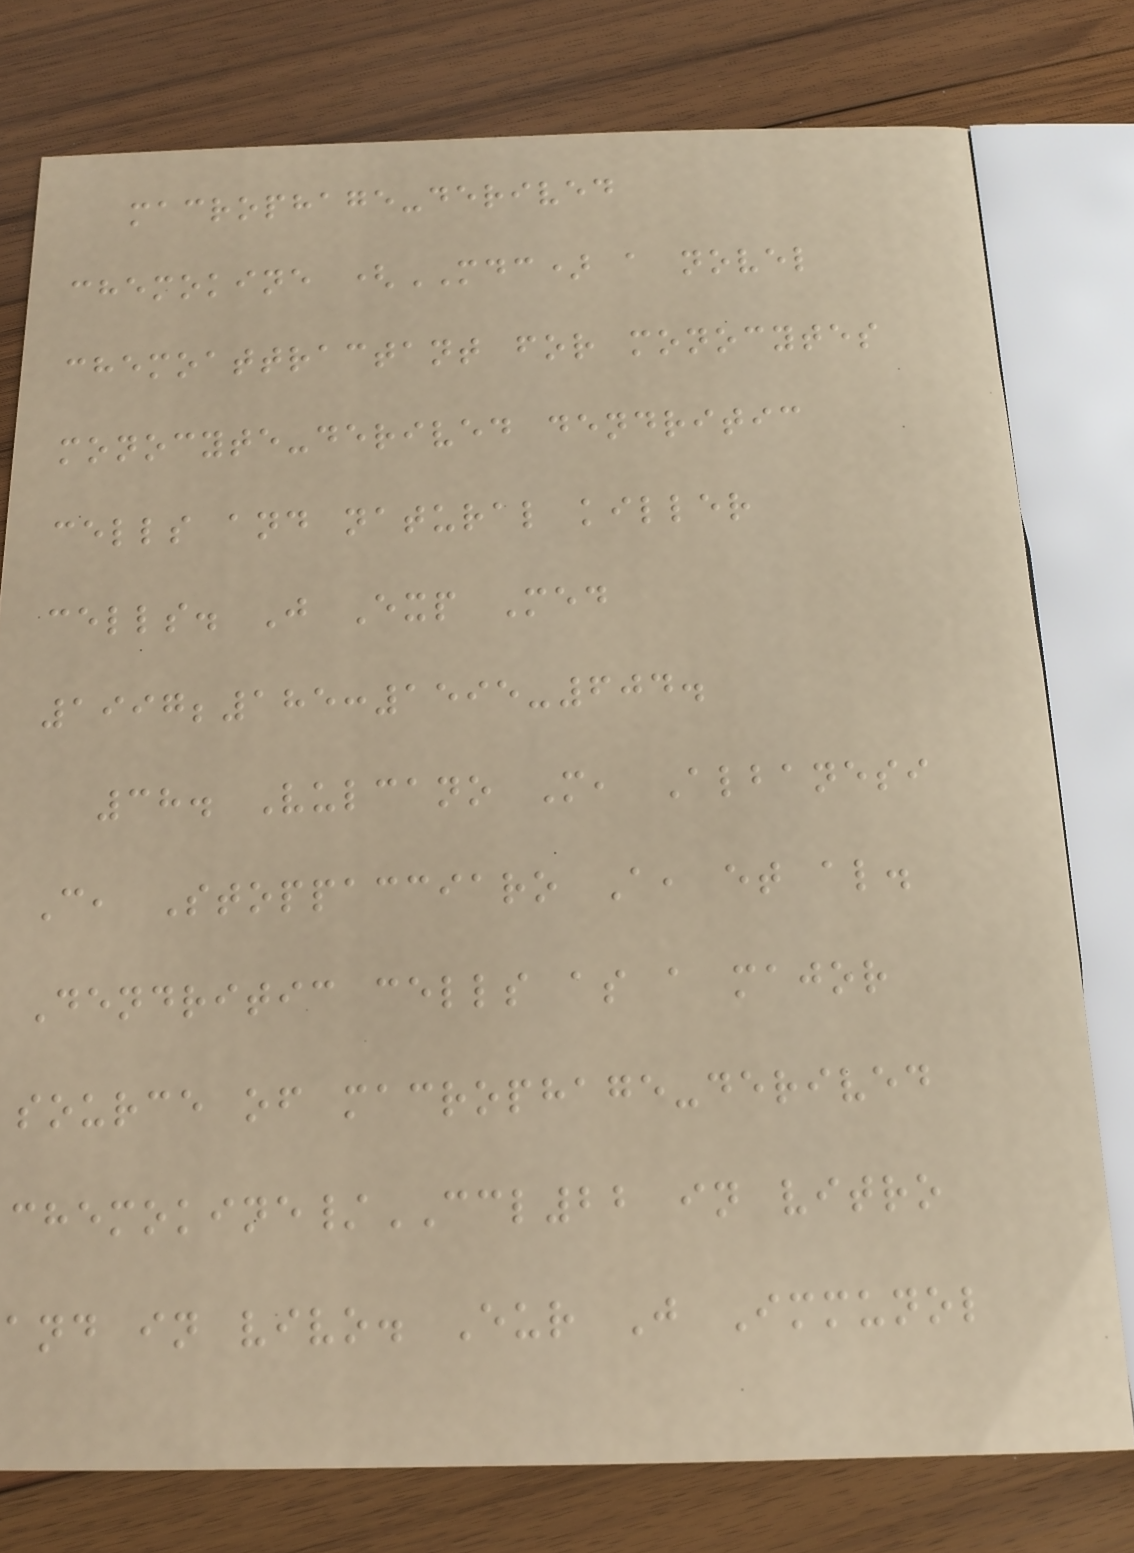macrophage-derived
chemokine (MDC) a novel
chemoattractant for monocytes
monocyte-derived dendritic
cells and natural killer
cells. J Exp Med
1997;185:1595-604.
38. Vulcano M, Albanesi
C, Stoppacciaro A, et al.
Dendritic cells as a major
source of macrophage-derived
chemokine/CCL22 in vitro
and in vivo. Eur J Immunol
